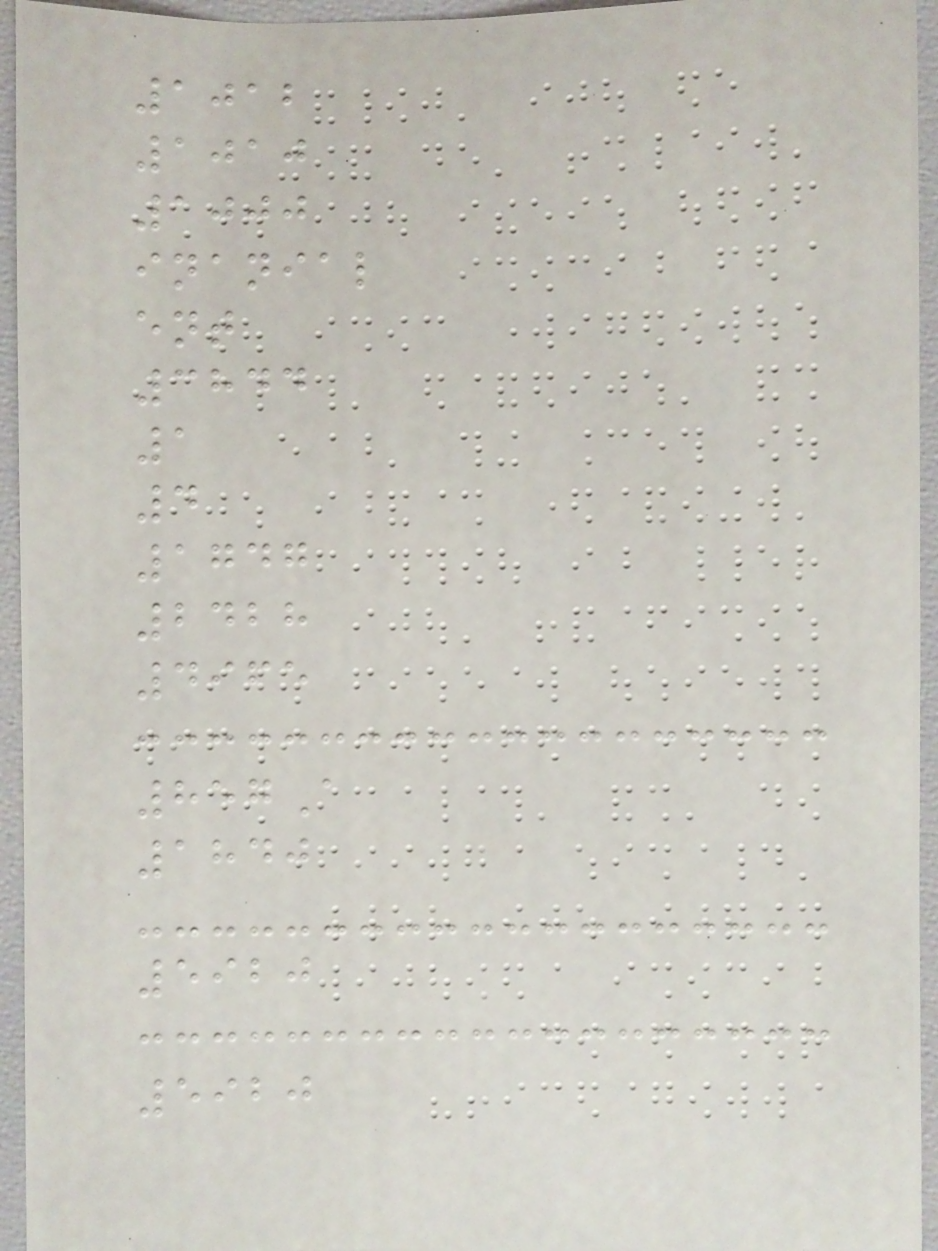1012
1010
1000
inanial
ent
3844
1
4
1747
2428
4965
857A
1840
5920
5920
